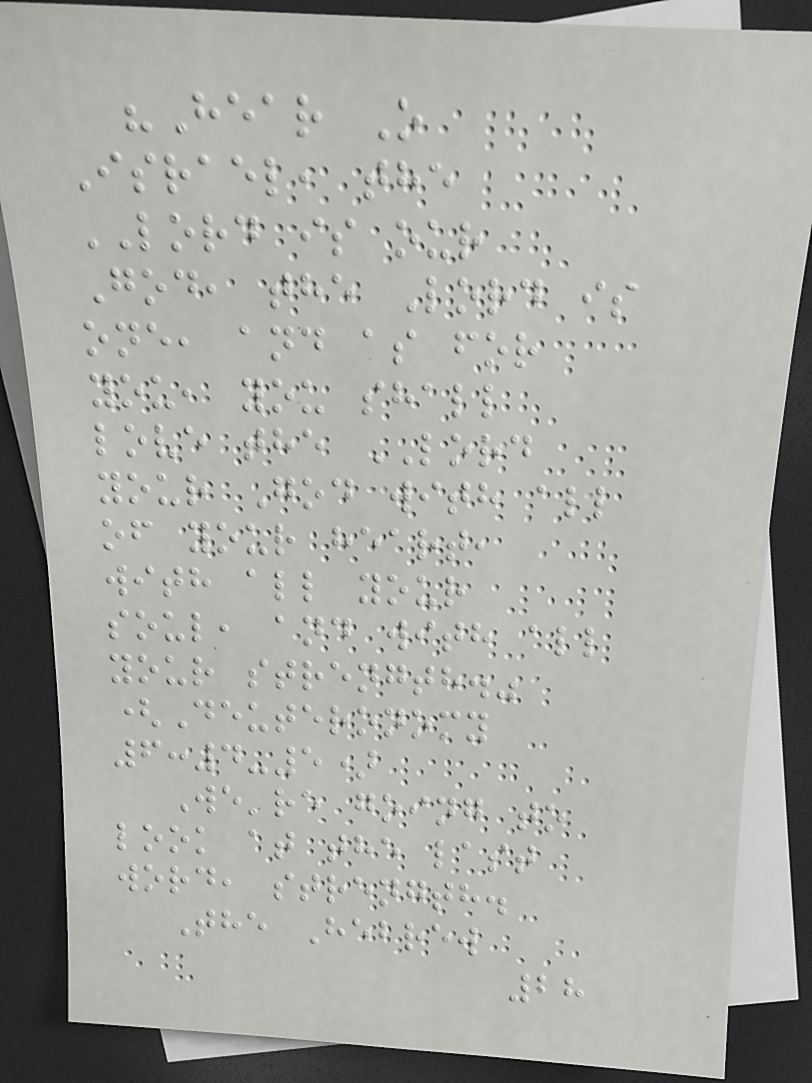"Hear O
Israel, the
LORD is our
God, the Lord is
one, and as for
you, you shall
love the LORD
your God with all
of your heart,
with all your
soul, and with all
your strength."
(Deuteronomy
6:4-5)
We're going to
look at the last
word, strength.
The Hebrew
28
